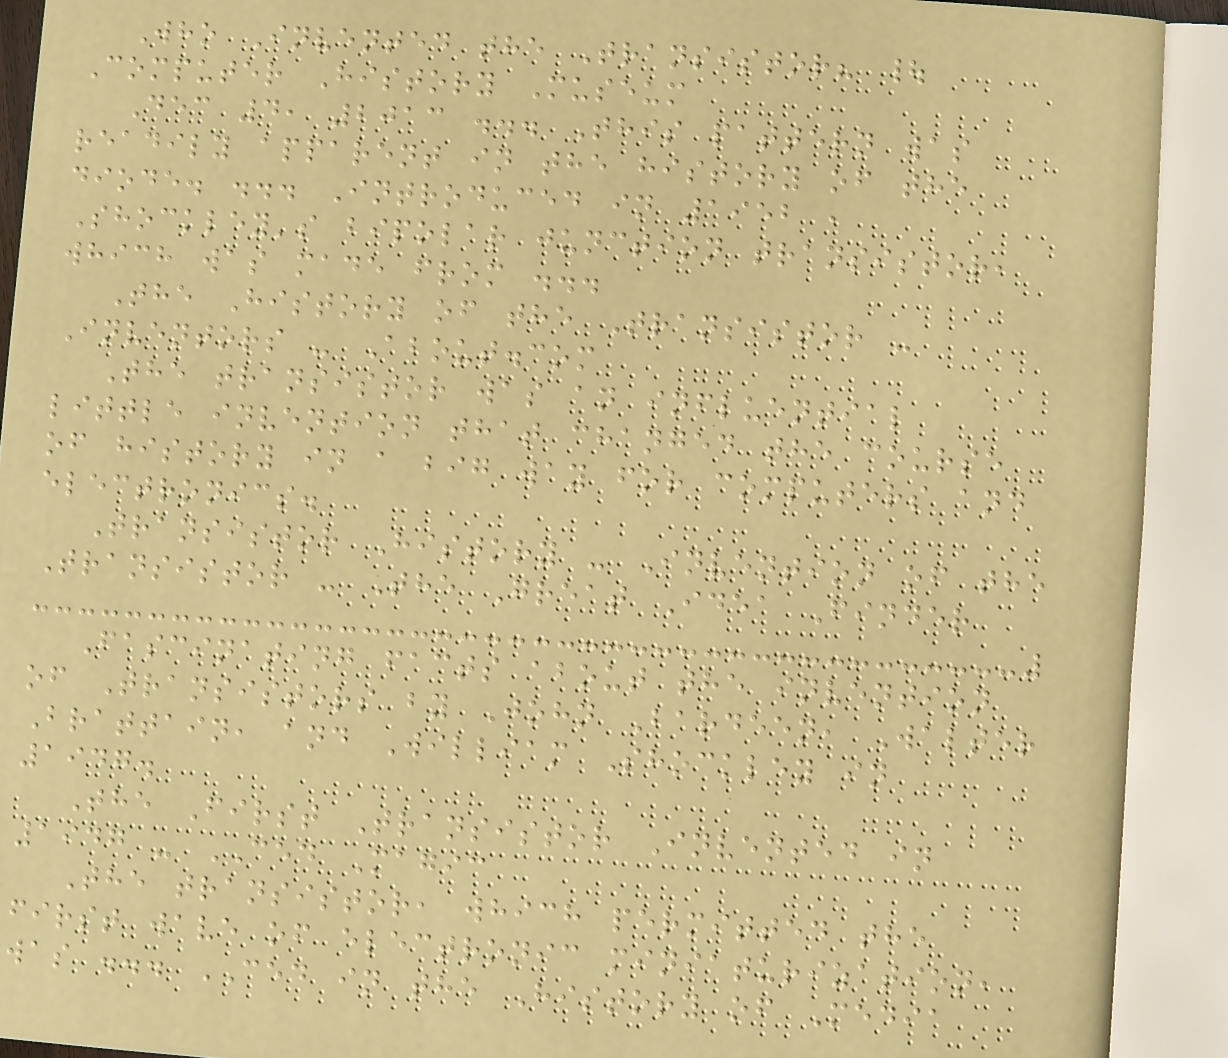Who Invented the Transistor? |
Computer History Museum
Dec 4, 2013 ... This pattern was
readily apparent in the history of the
diode. ... Introduced in 1952 ,
Shockley's bipolar junction transistor,
which was made from ...
The History of the Transistor -
Inventors - About.com
The transistor was an influential
little invention that changed the course
of history in a big way for computers and
electronics.
Transistor History - Invention of the
Transistor - The Great Idea Finder
Fascinating facts about the invention
of Transistors by John Bardeen, Walter
Brattain, and William Shockley in
1947.
The First Transistor Invented in
1947 - CED Magic
The transistor, which permitted the
first wave of electronic miniaturization,
was ... CED in the History of Media
